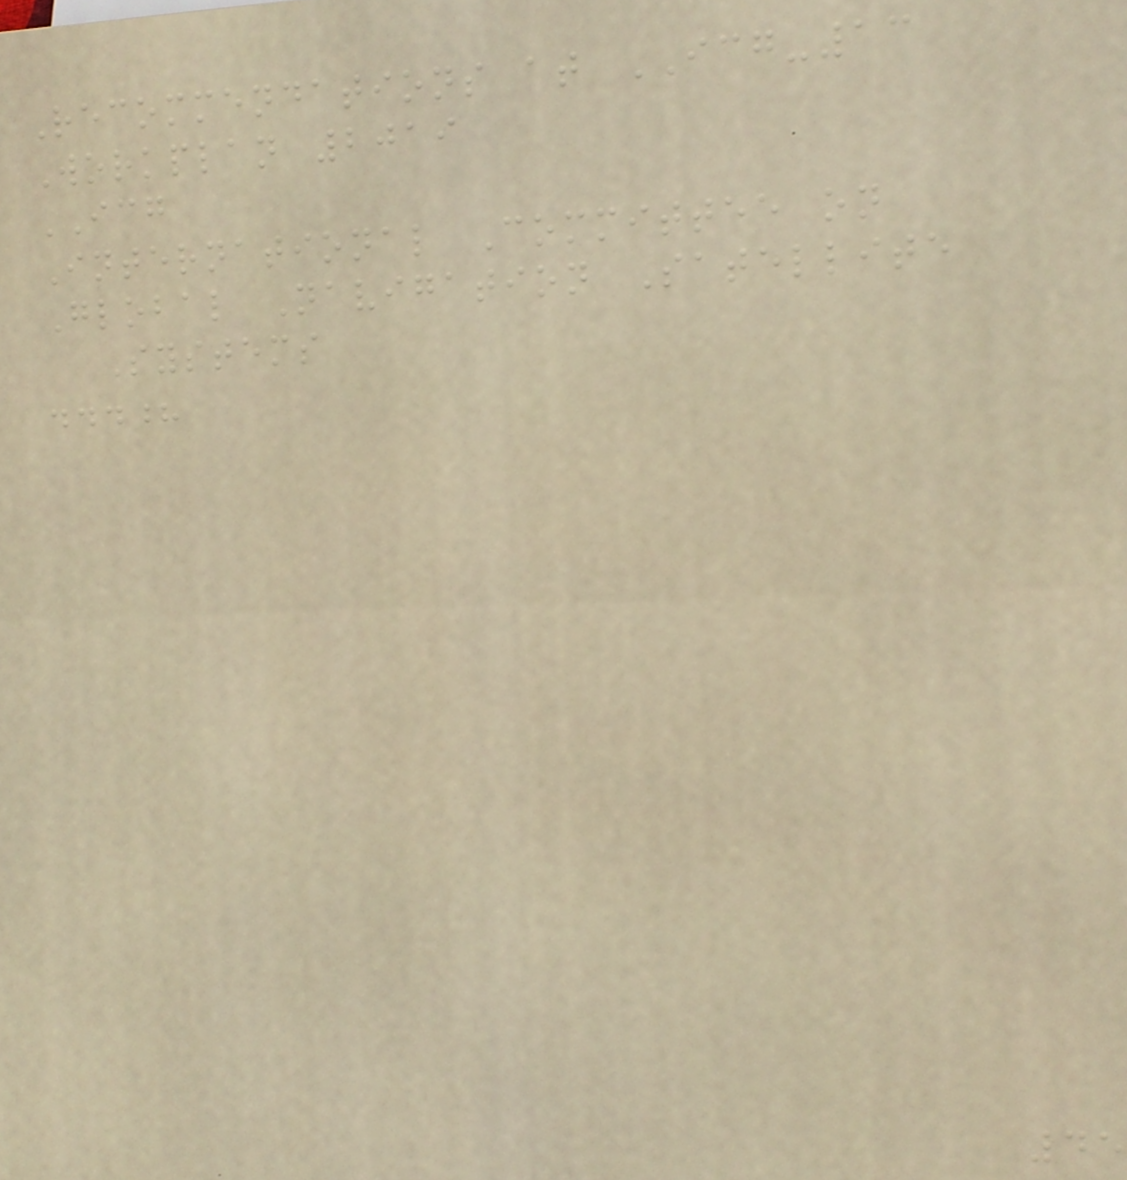Recommendations at ICG-13
Workplan 2019
ICG
International Committee on
Global Navigation Satellite
Systems
...?
45
